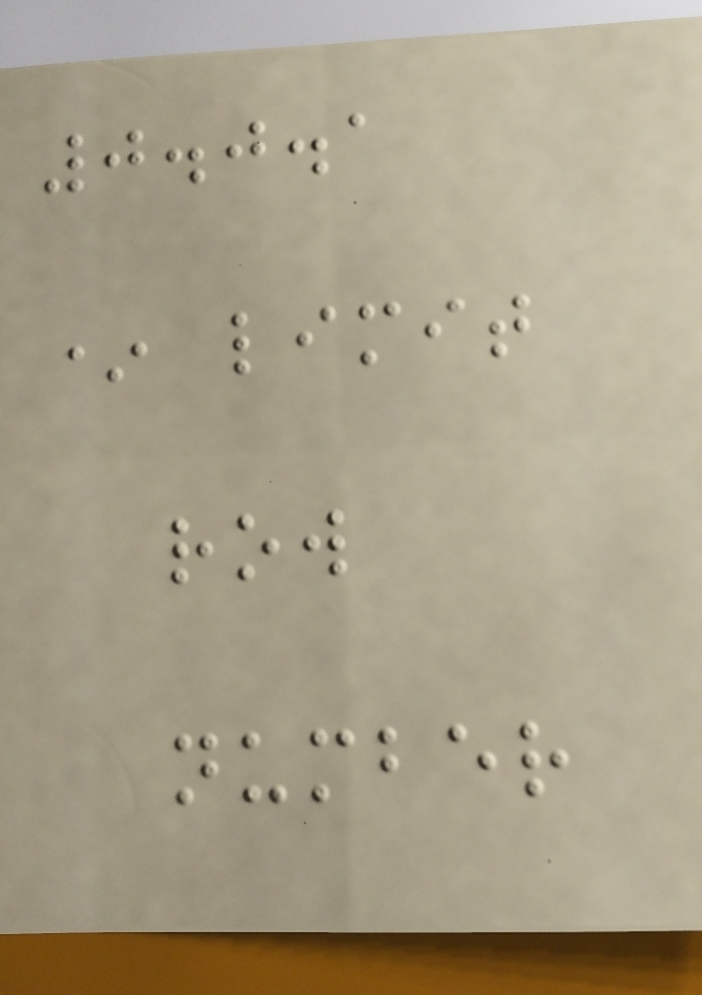0.0.1
* limit
row
number
